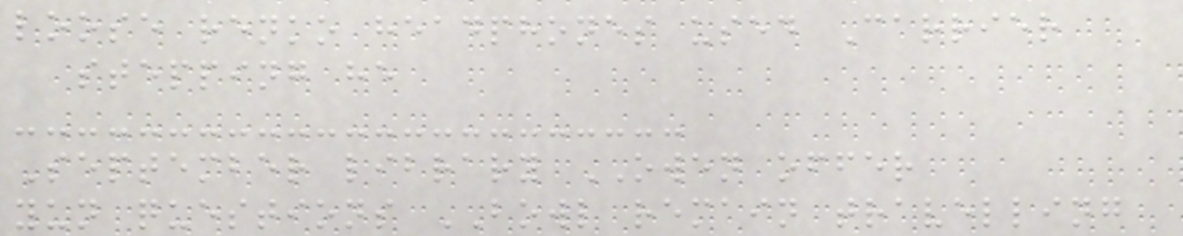loose renko headphones used Carrier
stepping he
September library OWEN offer
yun questions BOWL remain travelling
